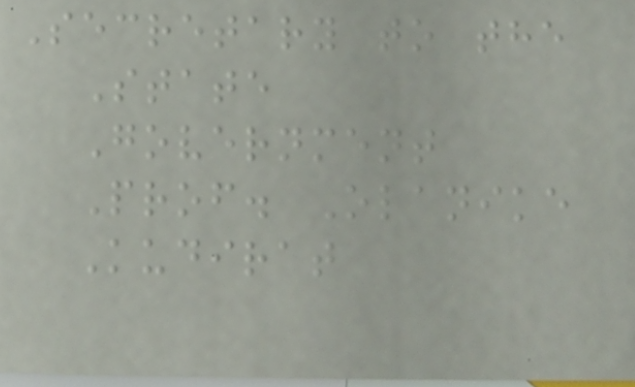Secretary to the
State
Government
Prof. Olanike
Kudirat
